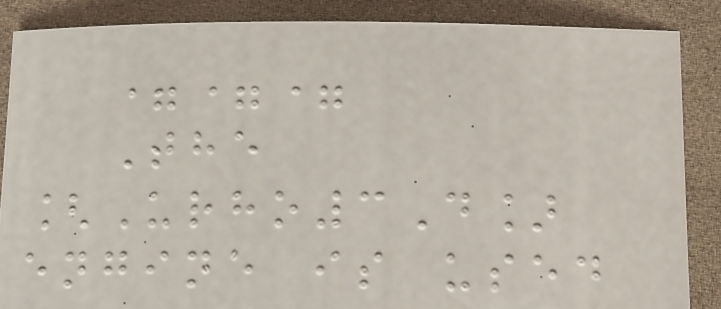===
The
[Urho3D]
engine is used
